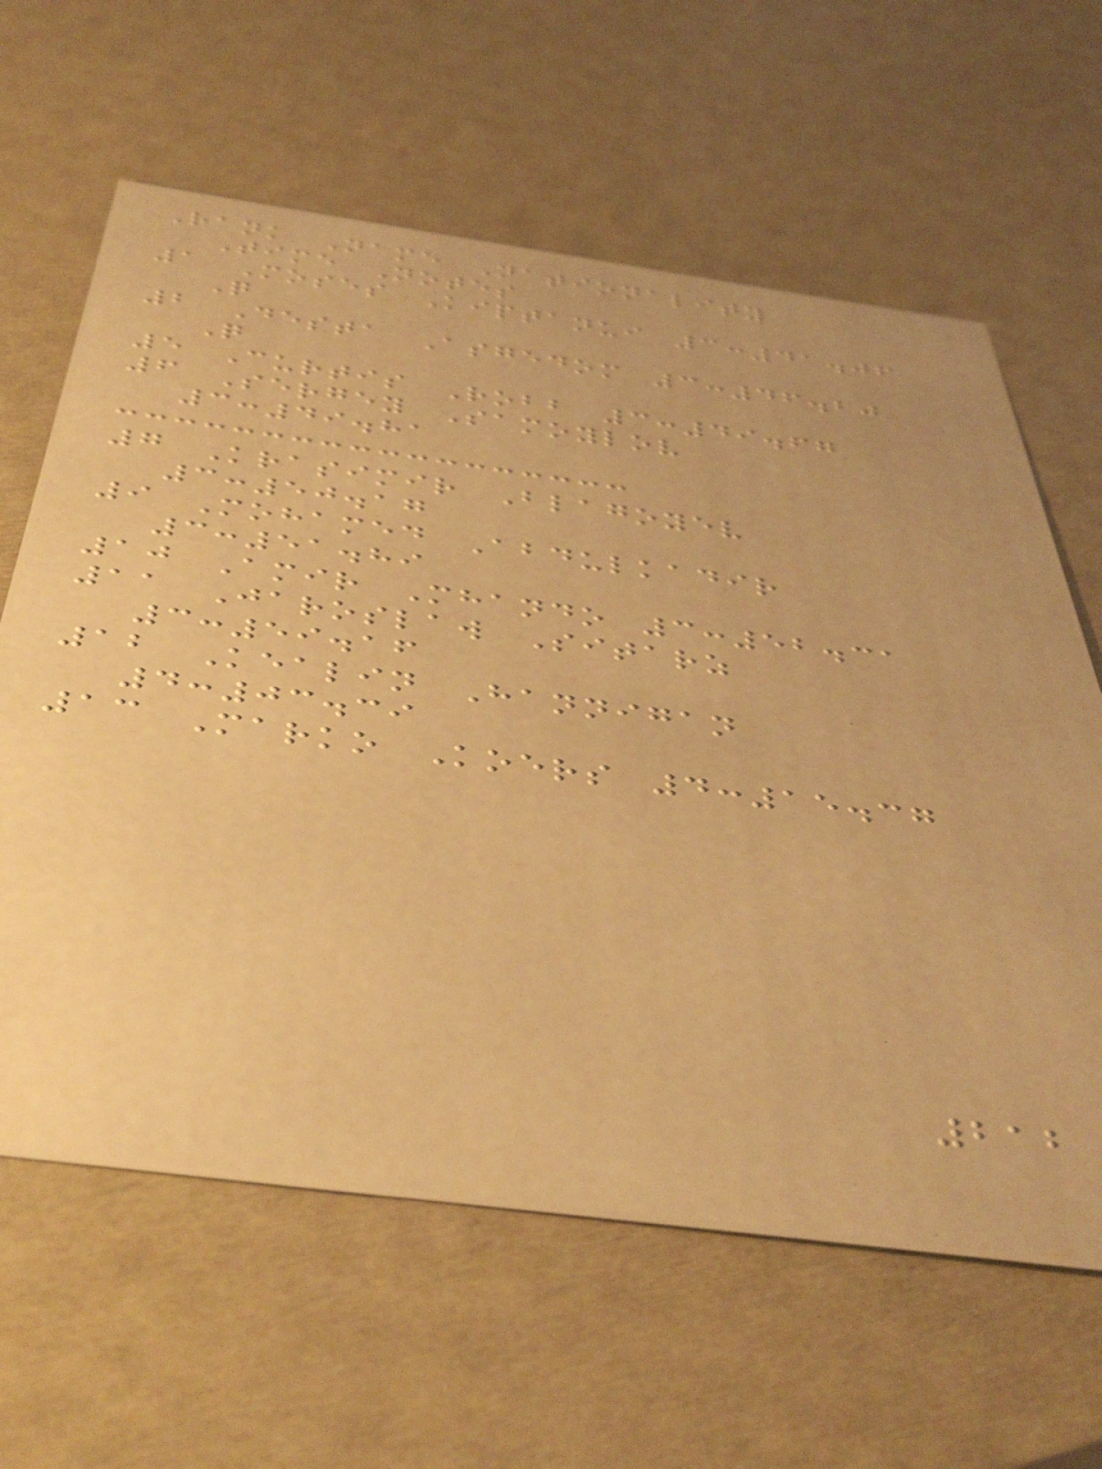Rank Name Nationality
Time Notes
1 Moses Kiptanui 3:41.06
Q
2 Desta Asgedom 3:46.20
Q
5 Curtis Robb 3:49.67
6 Sergey Samoylov
3:49.81
7 Krasimir Blagoyev
3:50.17
9 Mohamed Abdulkadir
3:51.89
10 Amir Mhando 3:52.31
11 Jaroslaw Sitarz
3:59.16
12 Kealin Hannigan
4:03.39
13 Marko Koers 4:15.37
212
